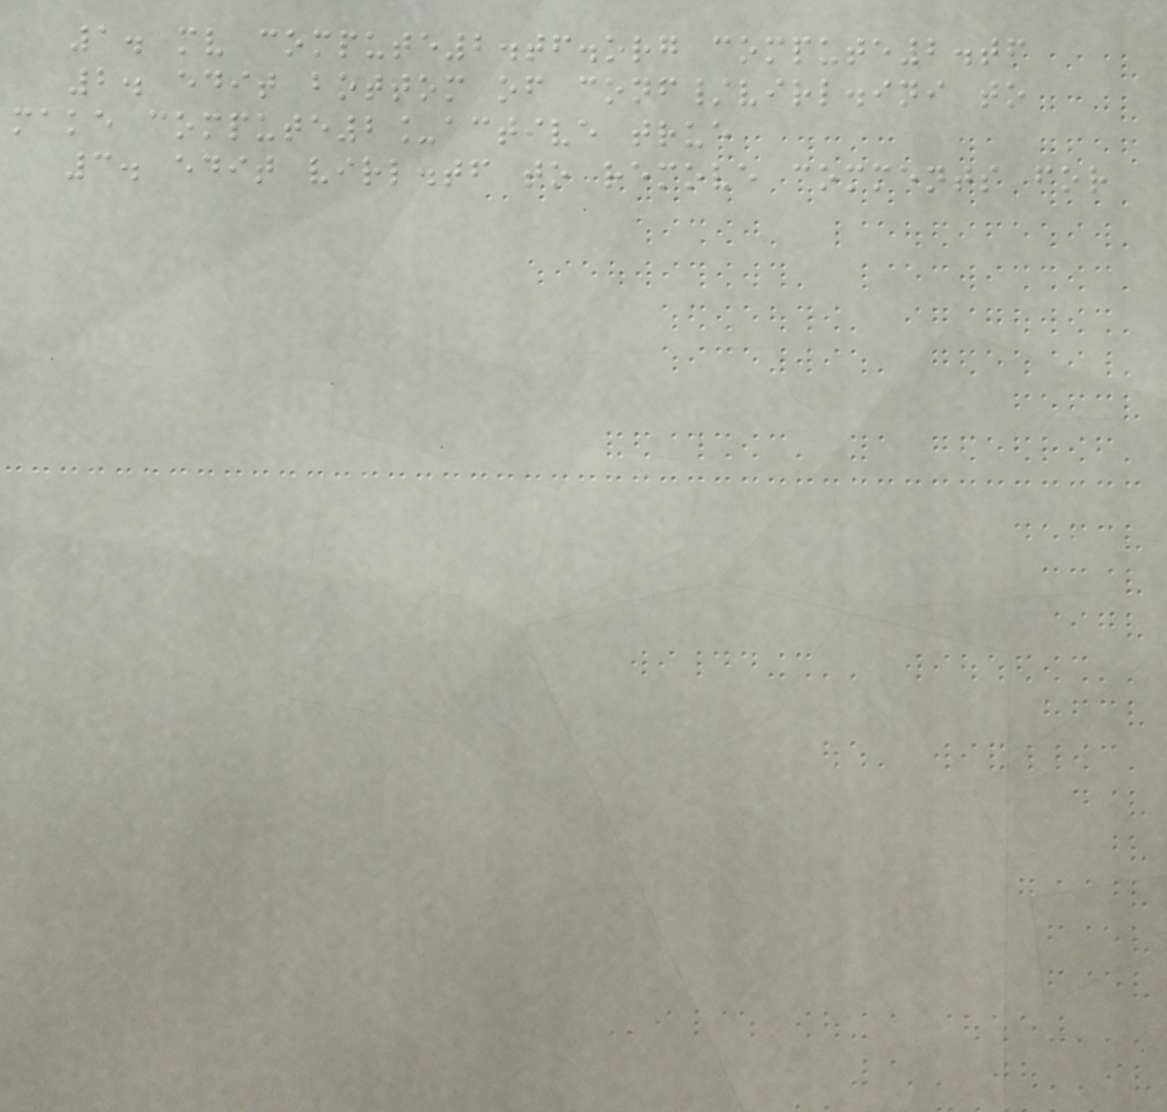1. mv compute2.tf.org compute2.tf
2. edit bottom of conf/virl.ini to
make compute2_active true
3. edit virl.tf to remove comments for
